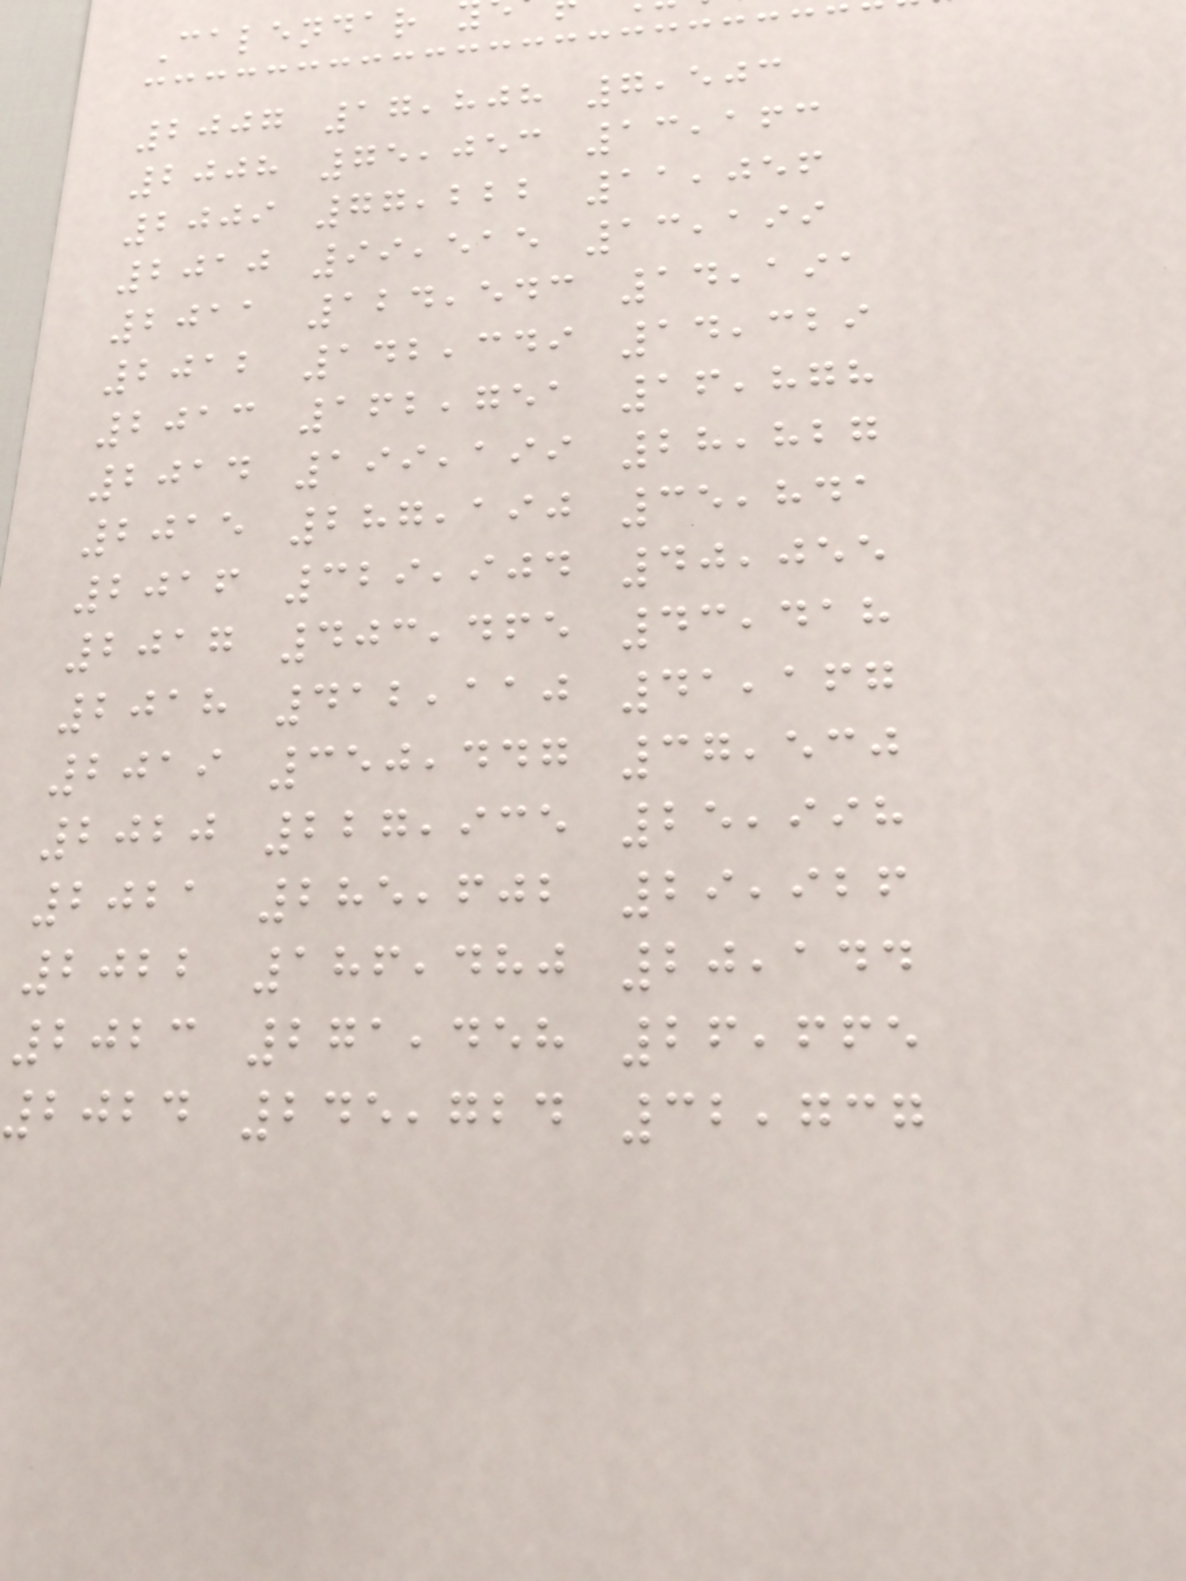Calendar
2007 17,808 7,503
2008 75,053 13,163
2009 77,222 11,056
2010 99,515 13,199
2011 124,543 14,191
2012 142,349 14,329
2013 162,751 16,878
2014 199,199 28,827
2015 287,190 35,841
2016 329,904 40,055
2017 403,465 43,418
2018 412,110 41,167
2019 350,447 37,530
2020 227,935 25,998
2021 285,602 29,926
2022 186,480 20,144
2023 271,458 26,665
2024 245,724 32,737
